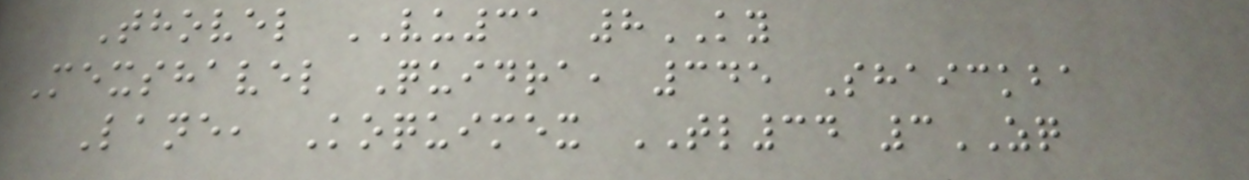Thovel VU31 8KY
Mexshavel Quidra, 345 Shaickba
Lane, Koquimex TL34 3ZQ
